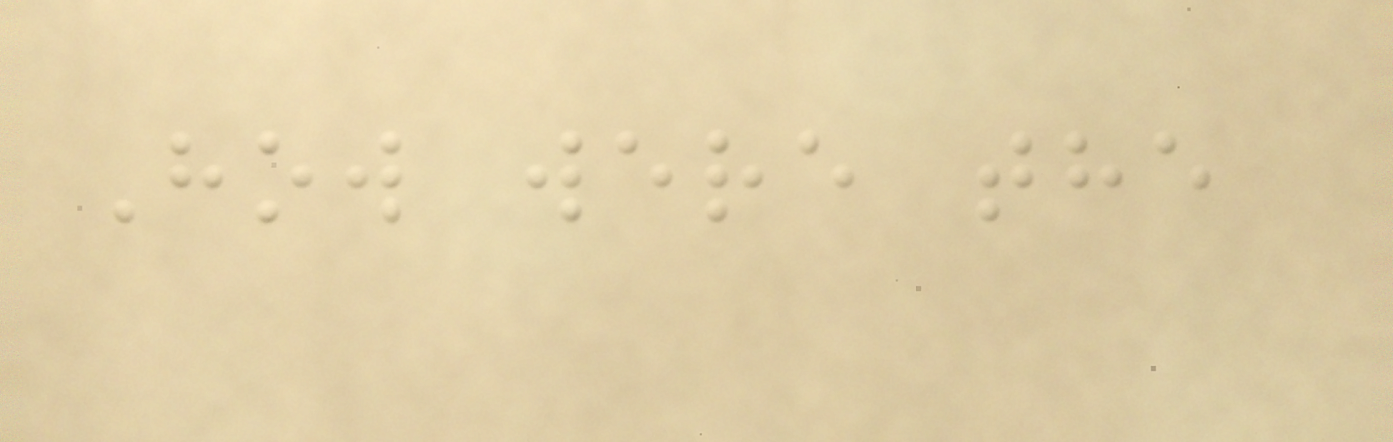How were the
